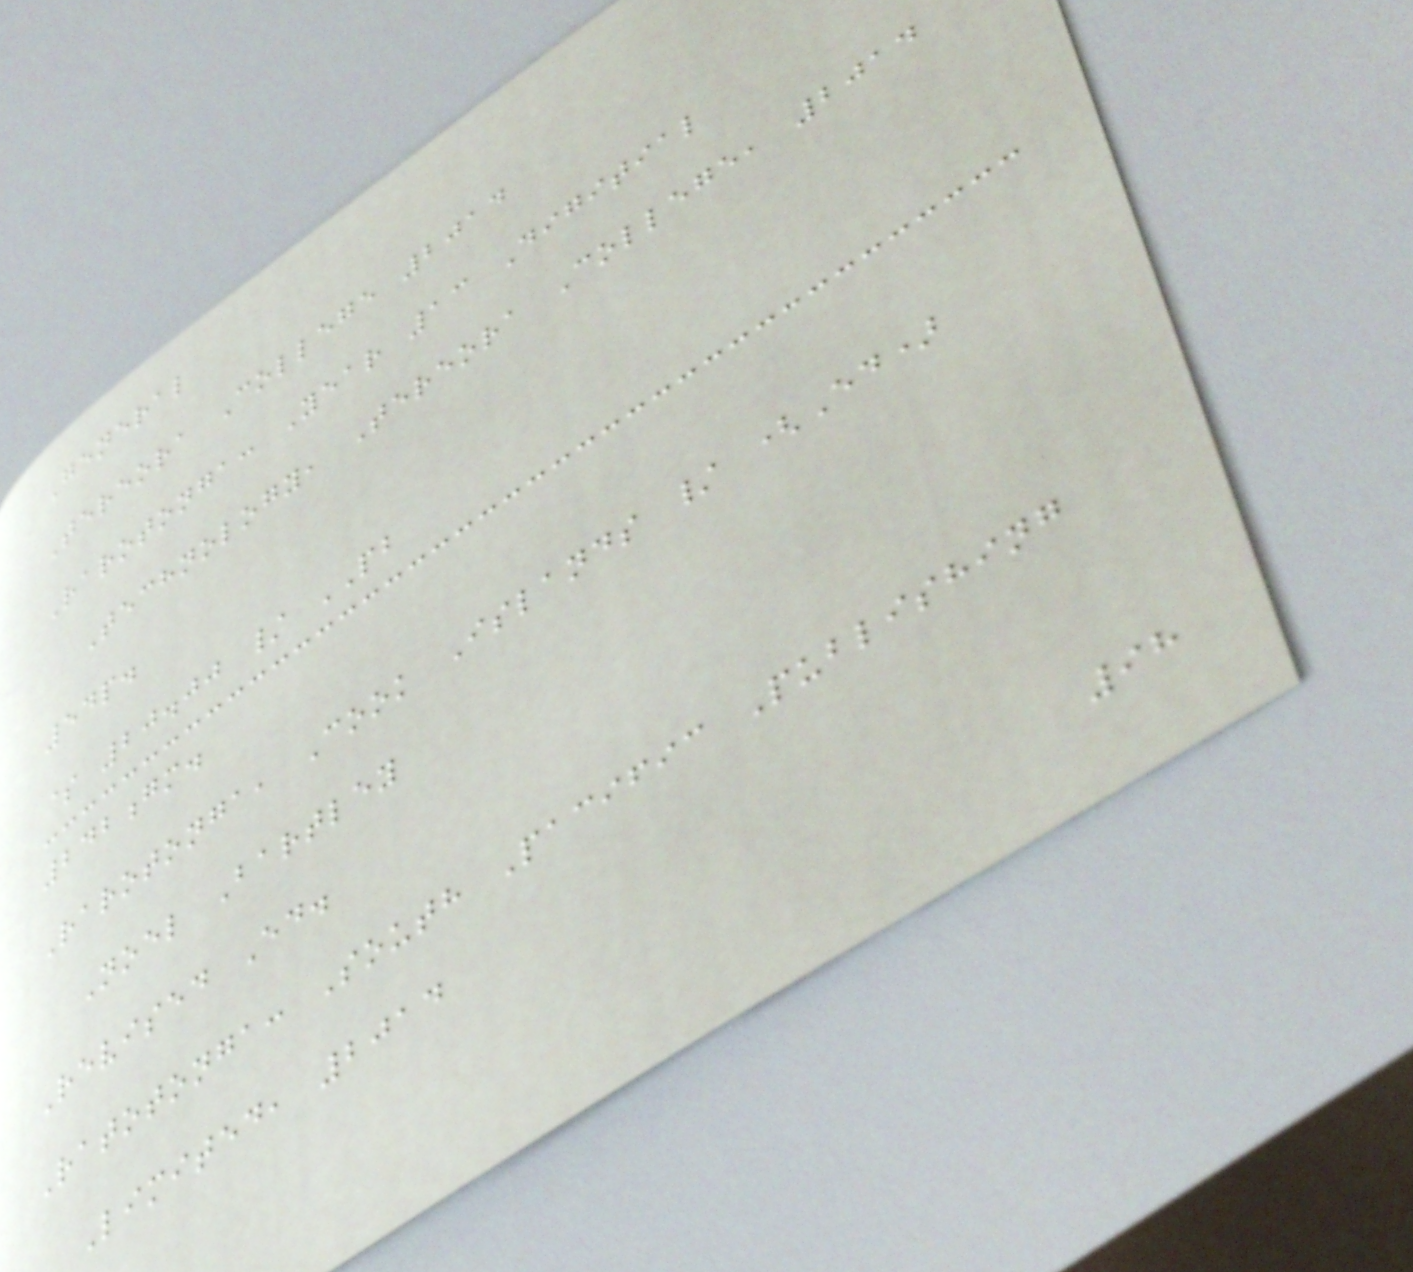General
Tereora College 2014
Rarotonga: Year 13 Digitial
Technology, Tereora College, 2014
54p.
$ 20.00 / PB
242gm.
Rarotonga, Cook Islands / (Ed)
Noel Bartley
Revised Ed.
Ratotonga: South Pacific Publishing
Limited, 2014
98
